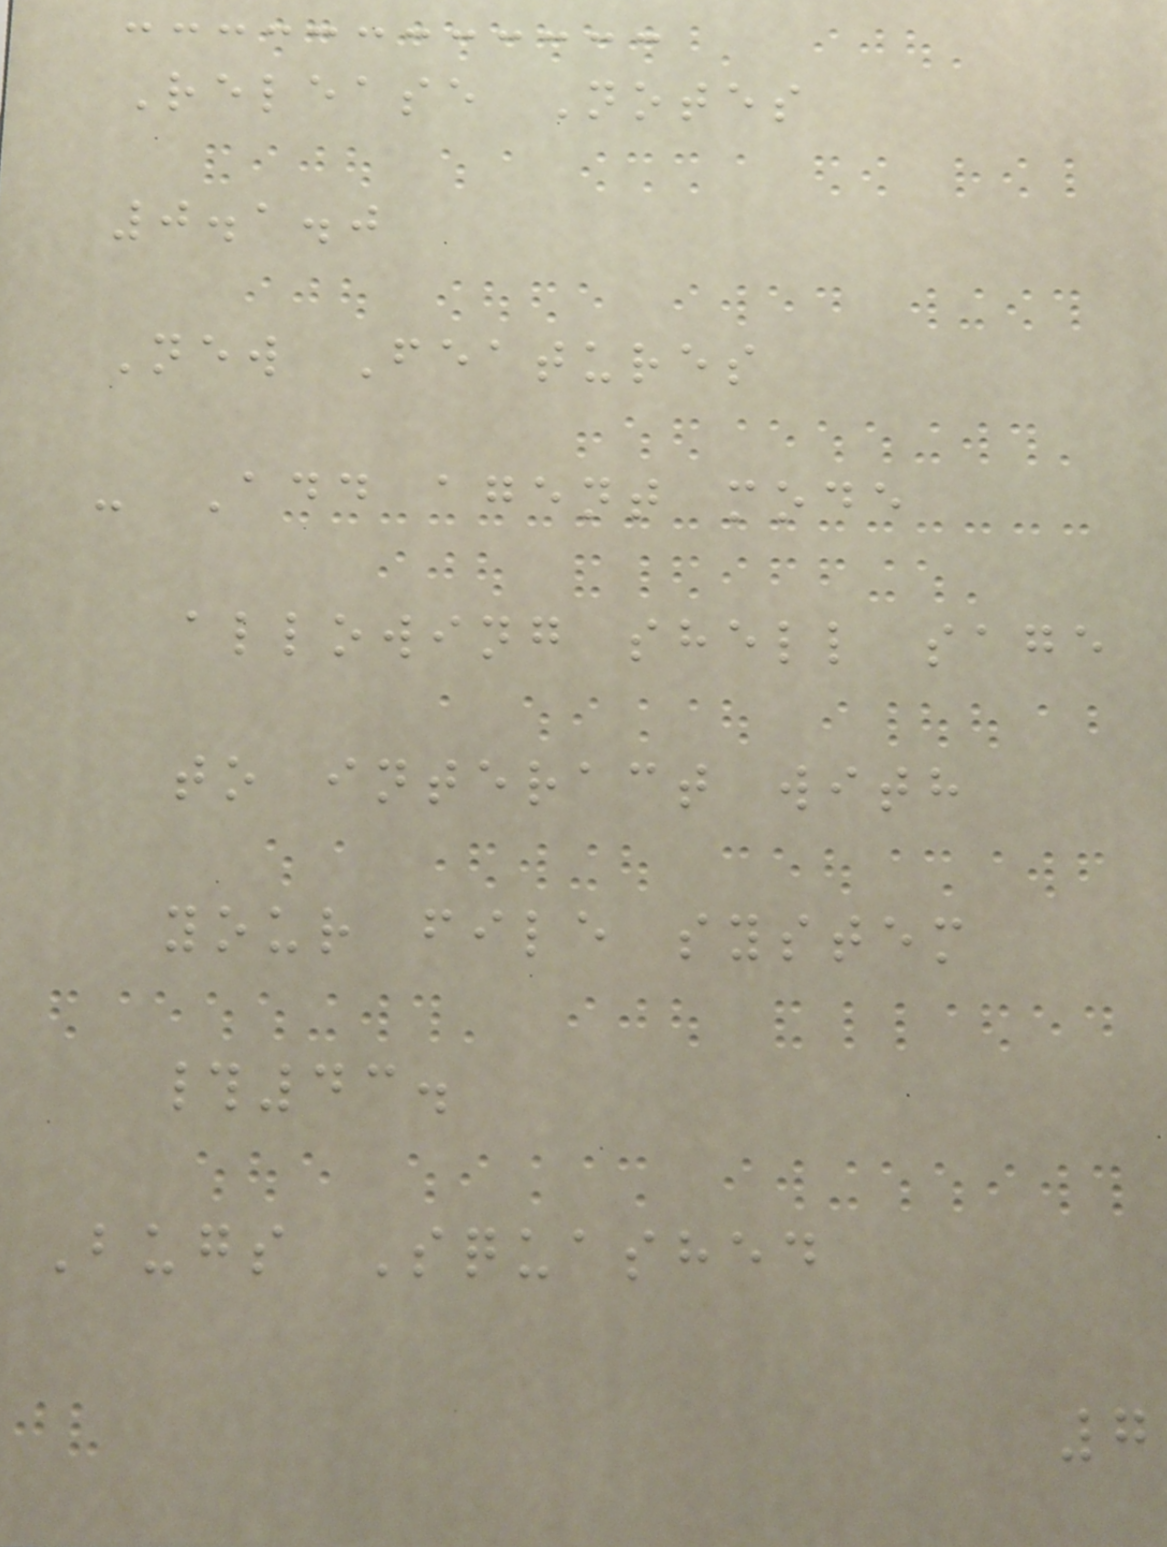Release Notes
0.1.0
New Features
- Add agent mode
allowing shell sage
to interact with
your file system
#43.
Bugs Squashed
7
